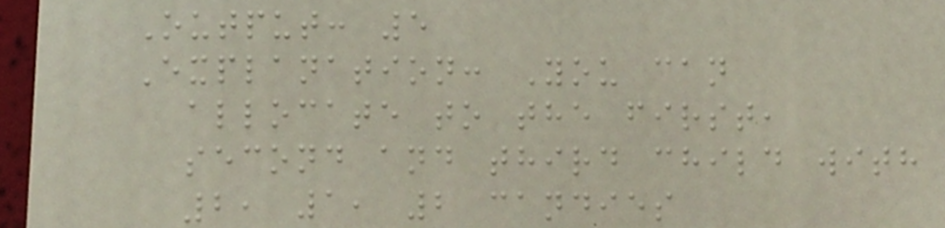Output: 5
Explanation: You can
allocate to the first,
second and third child with
2, 1, 2 candies
